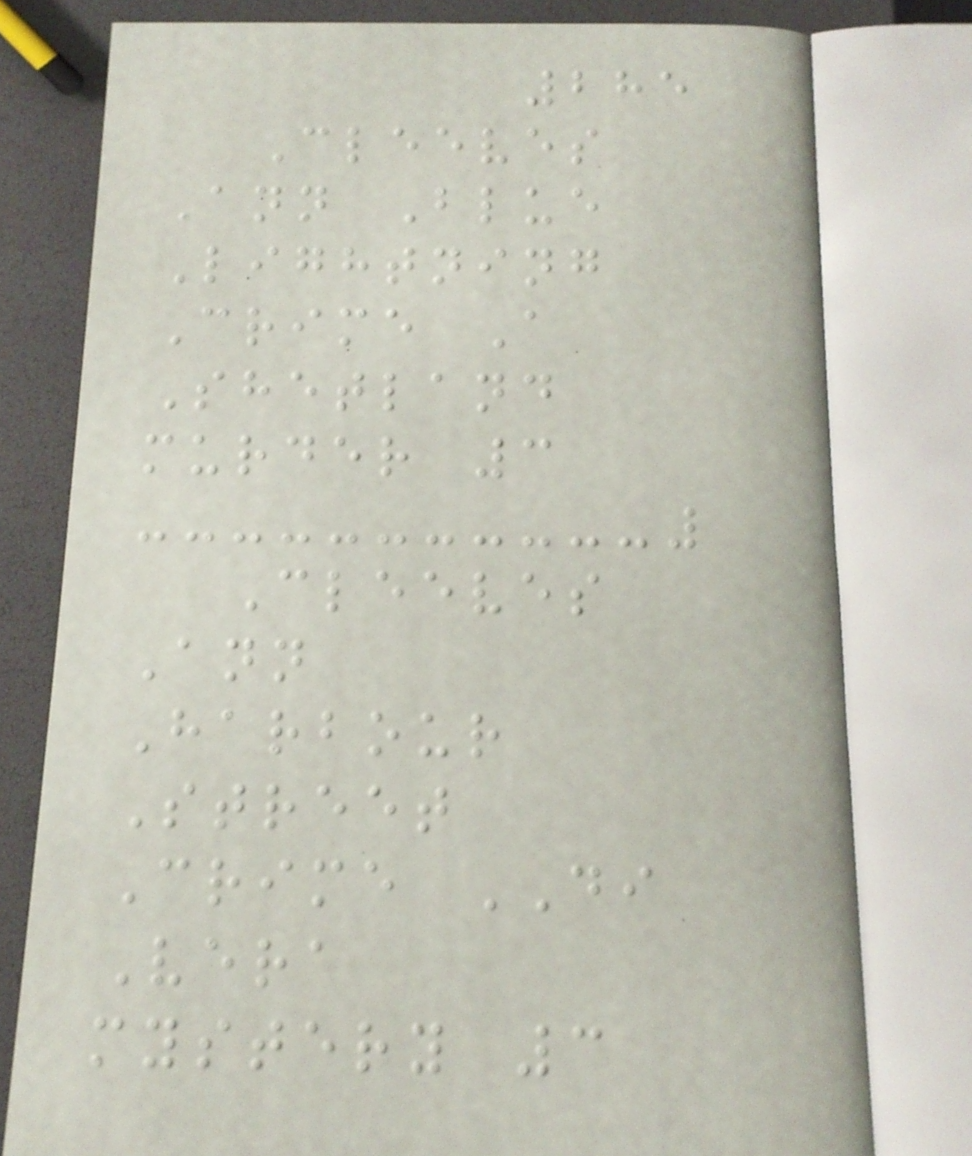285
Cleeves
Ann Blue
Lightning
Crime A
Shetland
murder 3
Cleeves
Ann
Harbour
Street
Crime DI
Vera
mystery 3
